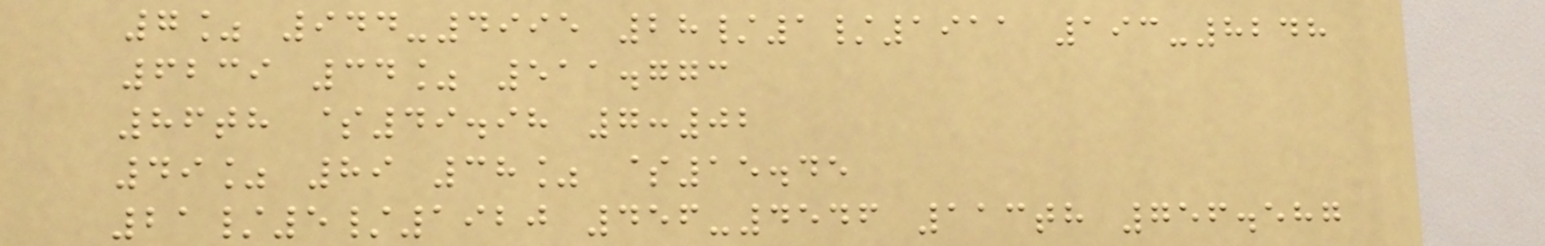7% 944-4995 28/1/1911 193-8248
6239 34% 511.773
86th $49.98 7:02
49% 89 38% $15.45
21/5/1920 456-4546 113th 756.587
